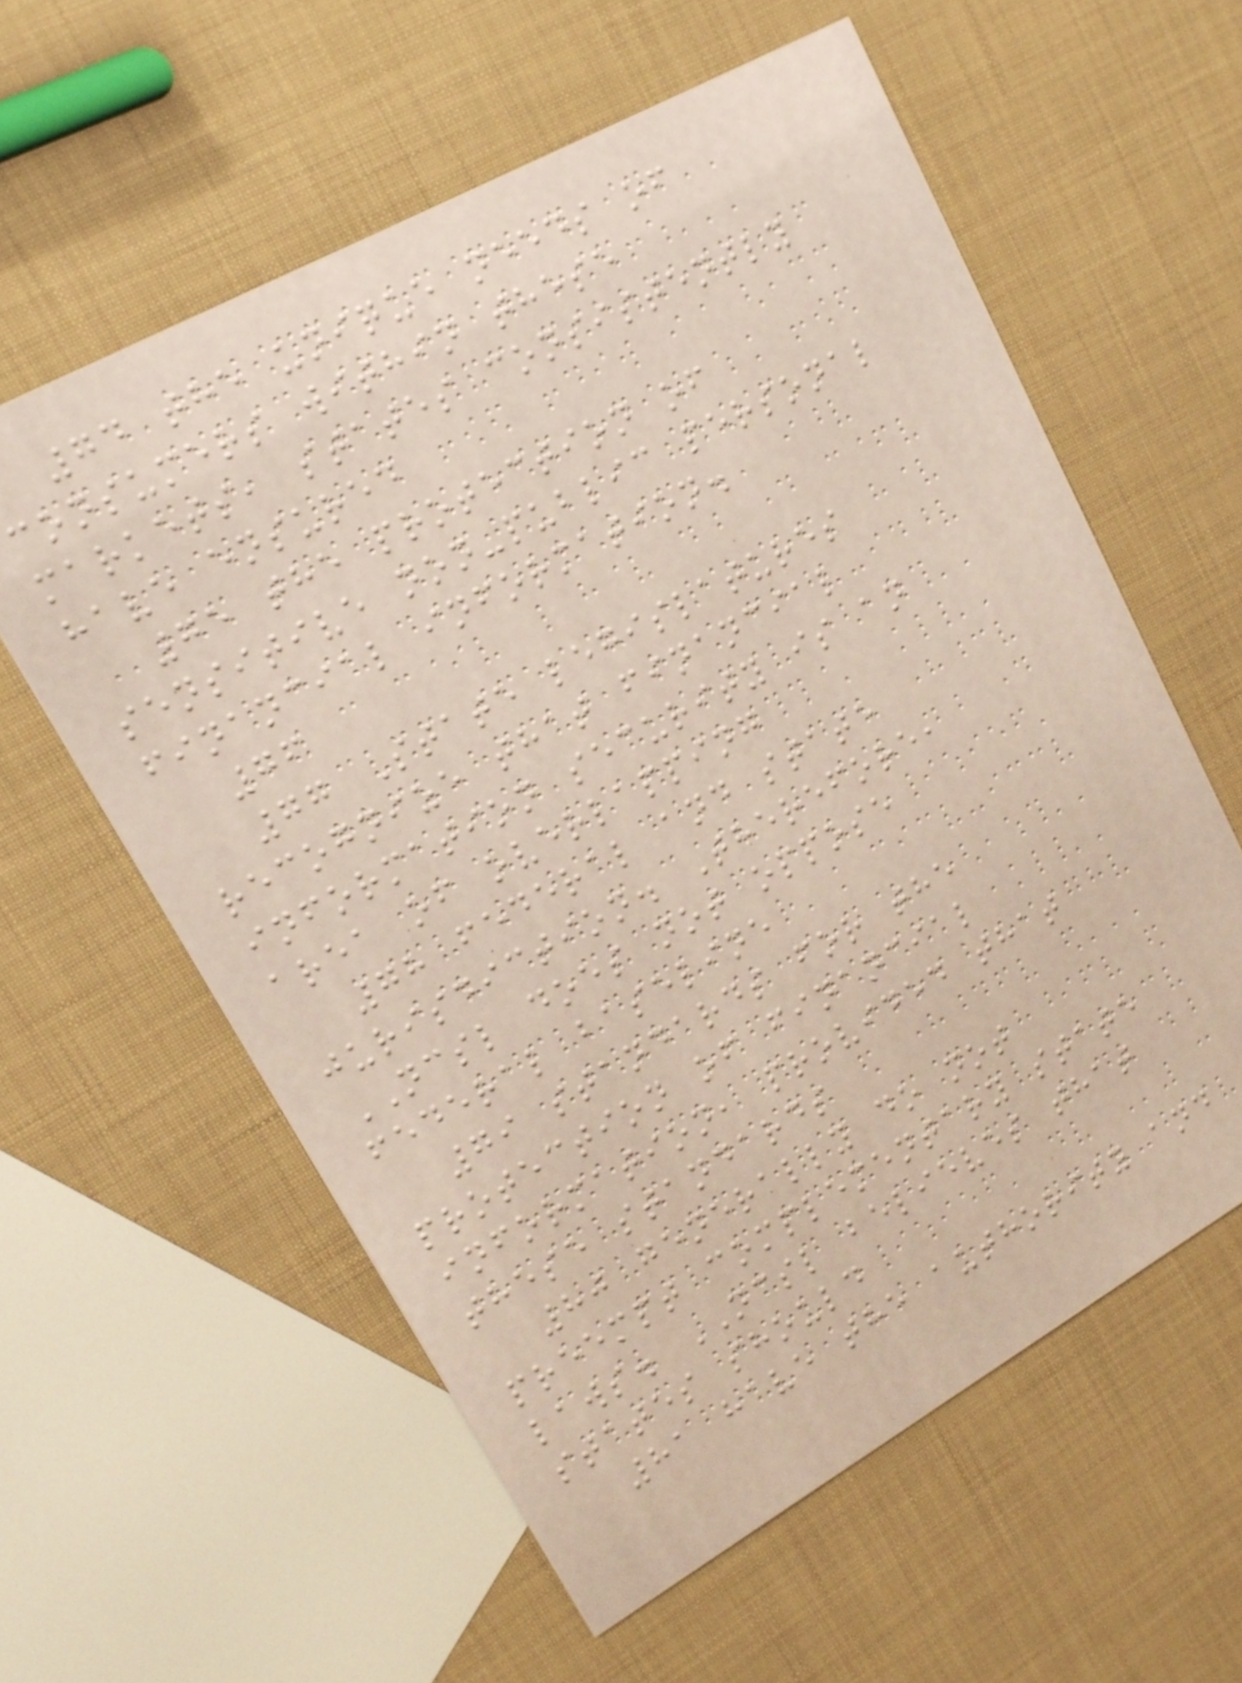74 the unique needs of
consumers within these
markets, states consistently
have ensured
75 the protection of
sensitive non-public personal
financial information.
76
77 State legislatures
recognize that financial
information security is an
area of overlapping
78 federal and state
jurisdiction. Therefore,
NCSL does not oppose
federal baseline
79 standards for the
protection of financial
information, provided that
these standards
80 generally do not
preempt complementary state
laws. NCSL believes that
states should
81 have the authority and
